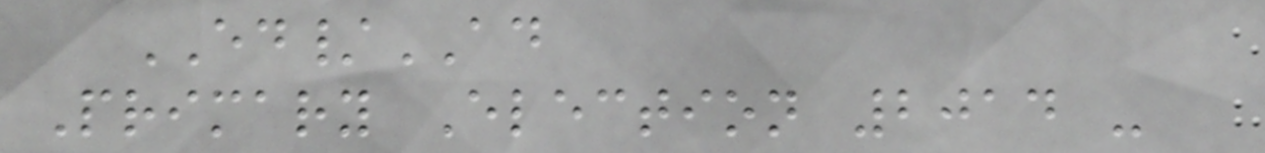ED/AD
Primary Election 2014 -
